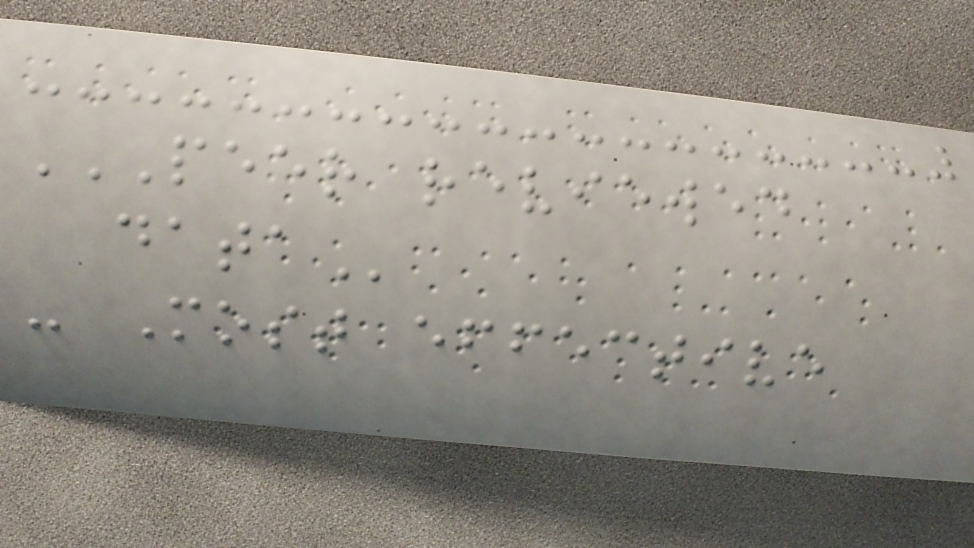PEER REVIEWED
DATA
- Most effective
